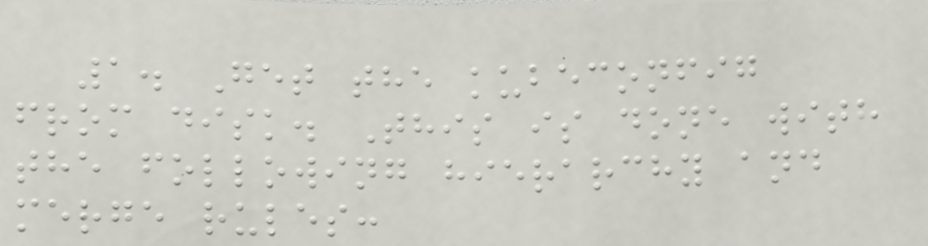1. Get the kubeconfig
from disk. This is done with
the following hierarchy and
merge rules:
